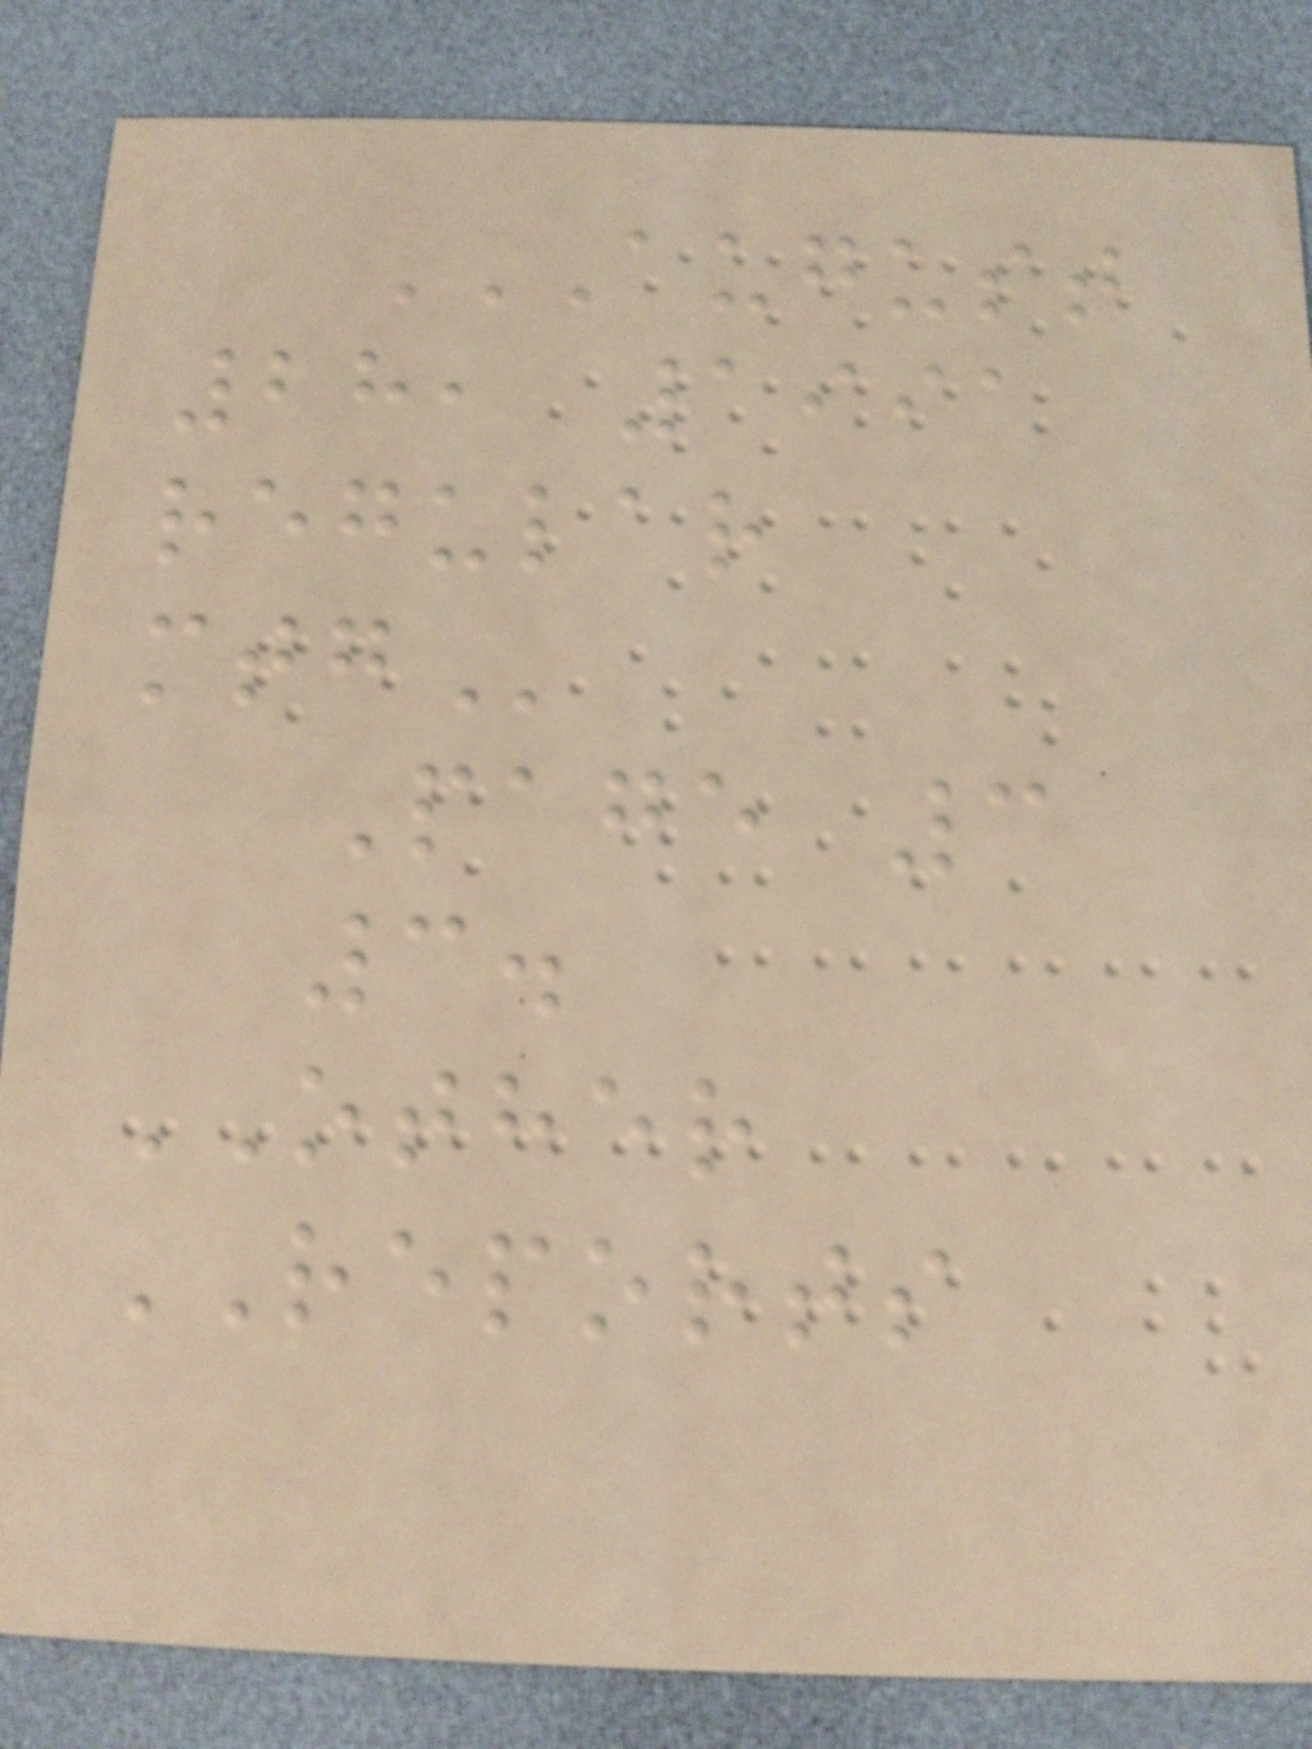AUGUST
28, 1991
REGULAR
MTG
Page 3
3.
OTHER
REPORTS
